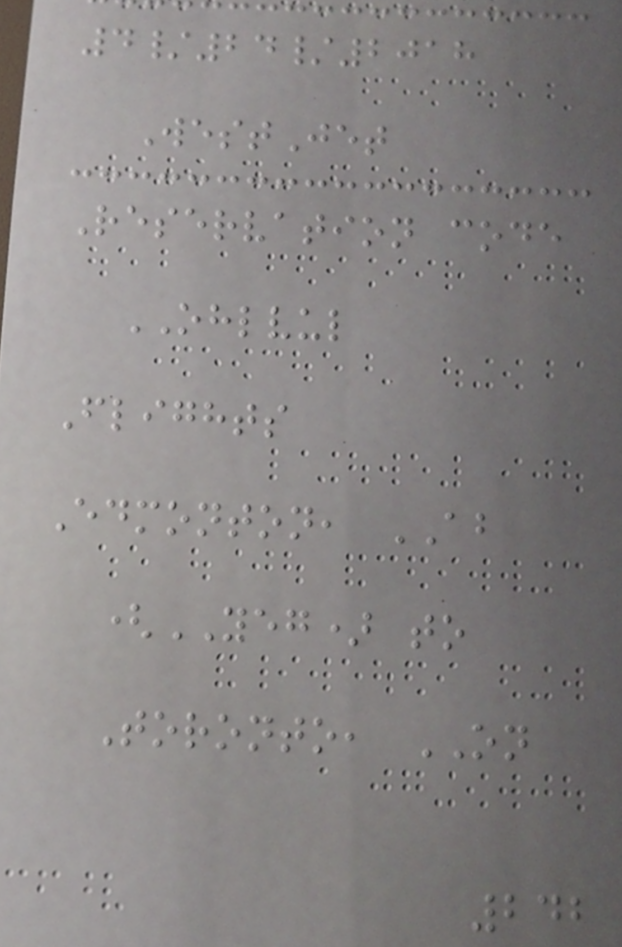4/24/2018
WestJet
Reservation code
OHLVUL
Flights
Edmonton, AB
(YEG) to
Toronto, ON
242
